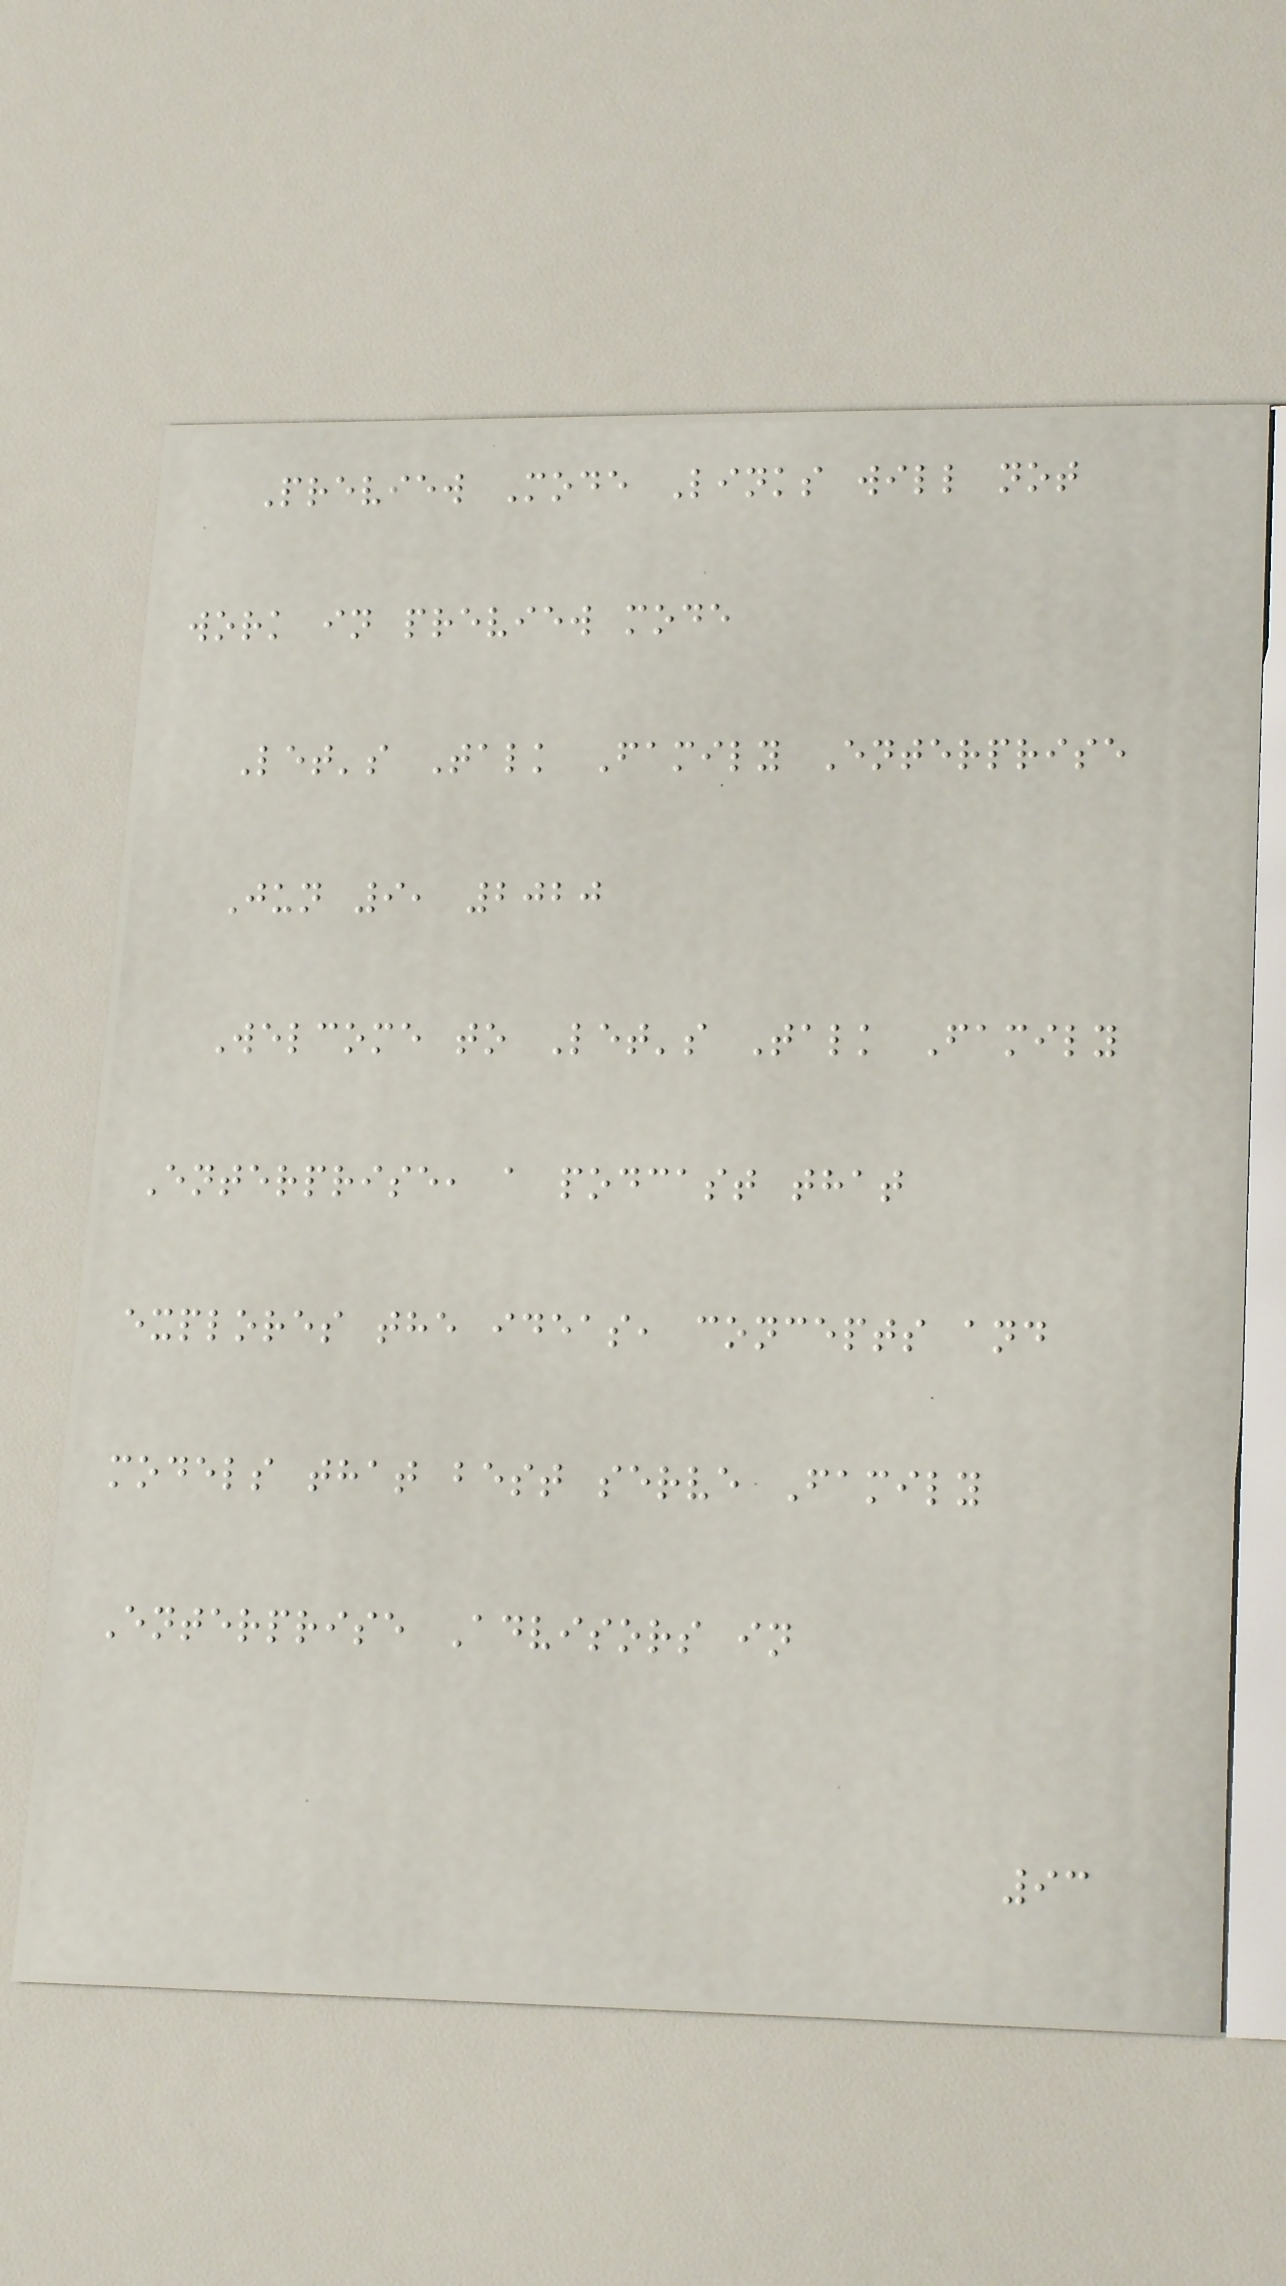Preview Mode Links will not
work in preview mode
Let's Talk Family Enterprise
Jun 9, 2020
Welcome to Let's Talk Family
Enterprise, a podcast that
explores the ideas, concepts and
models that best serve Family
Enterprise Advisors in
93
